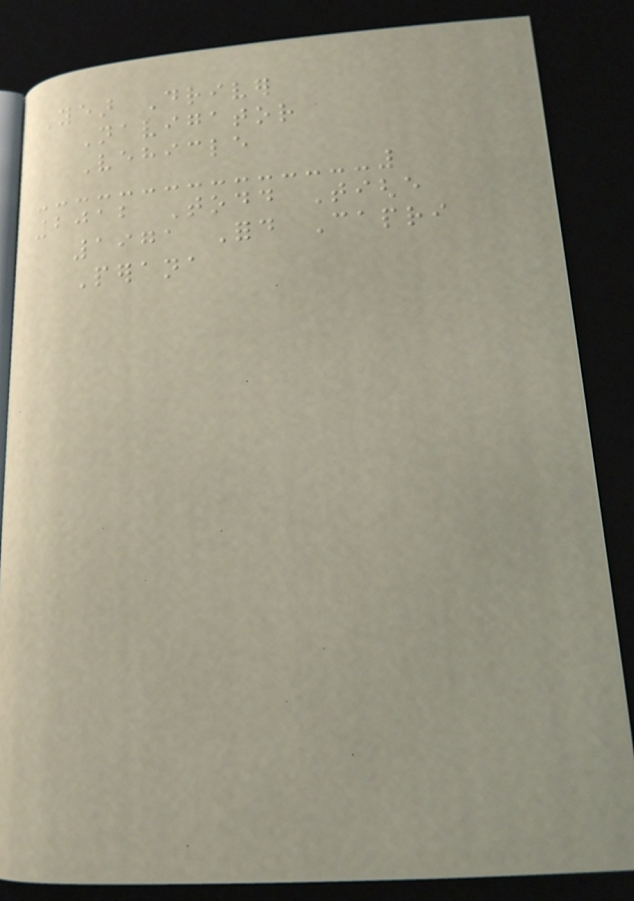Year Driver
Navigator
Vehicle
2012 Todd Tighe
1971 Ford Capri
Perana
